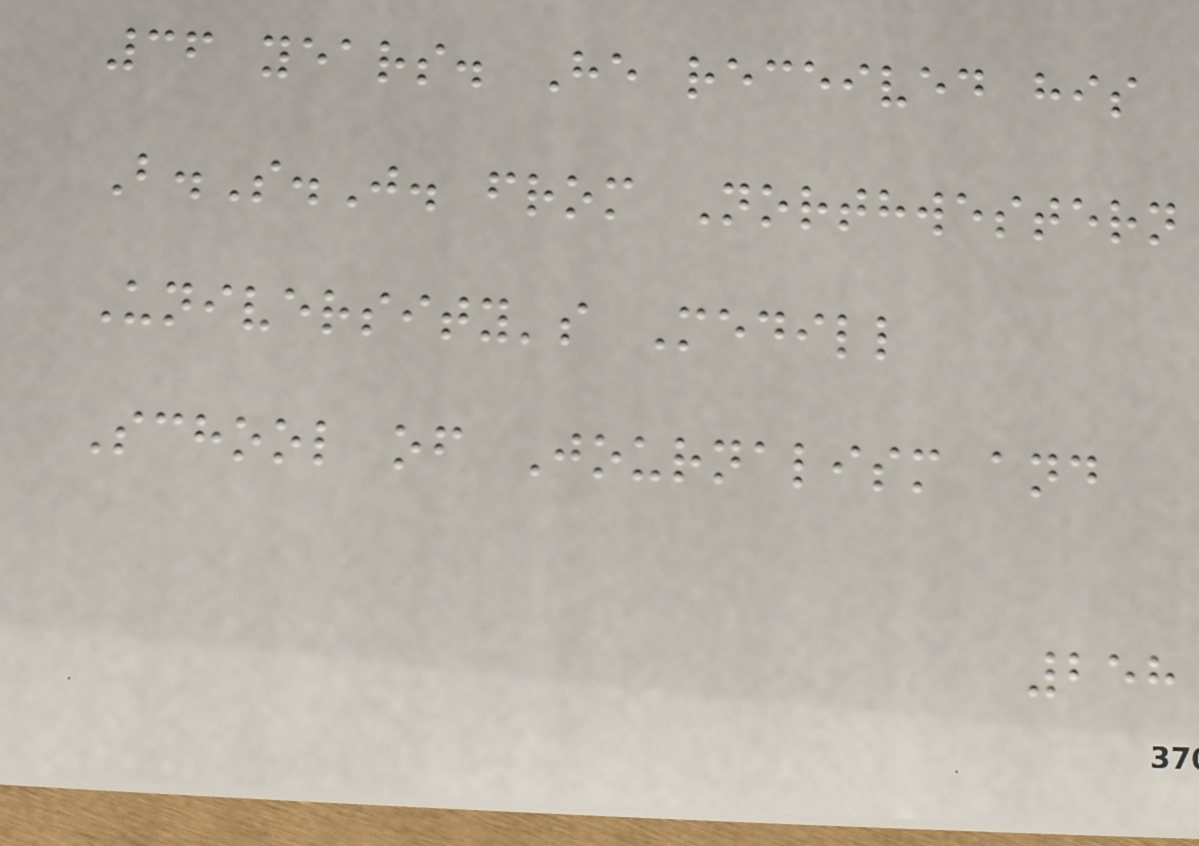36 years. He received his
B.S.J. from Northwestern
University's Medill
School of Journalism and
258
